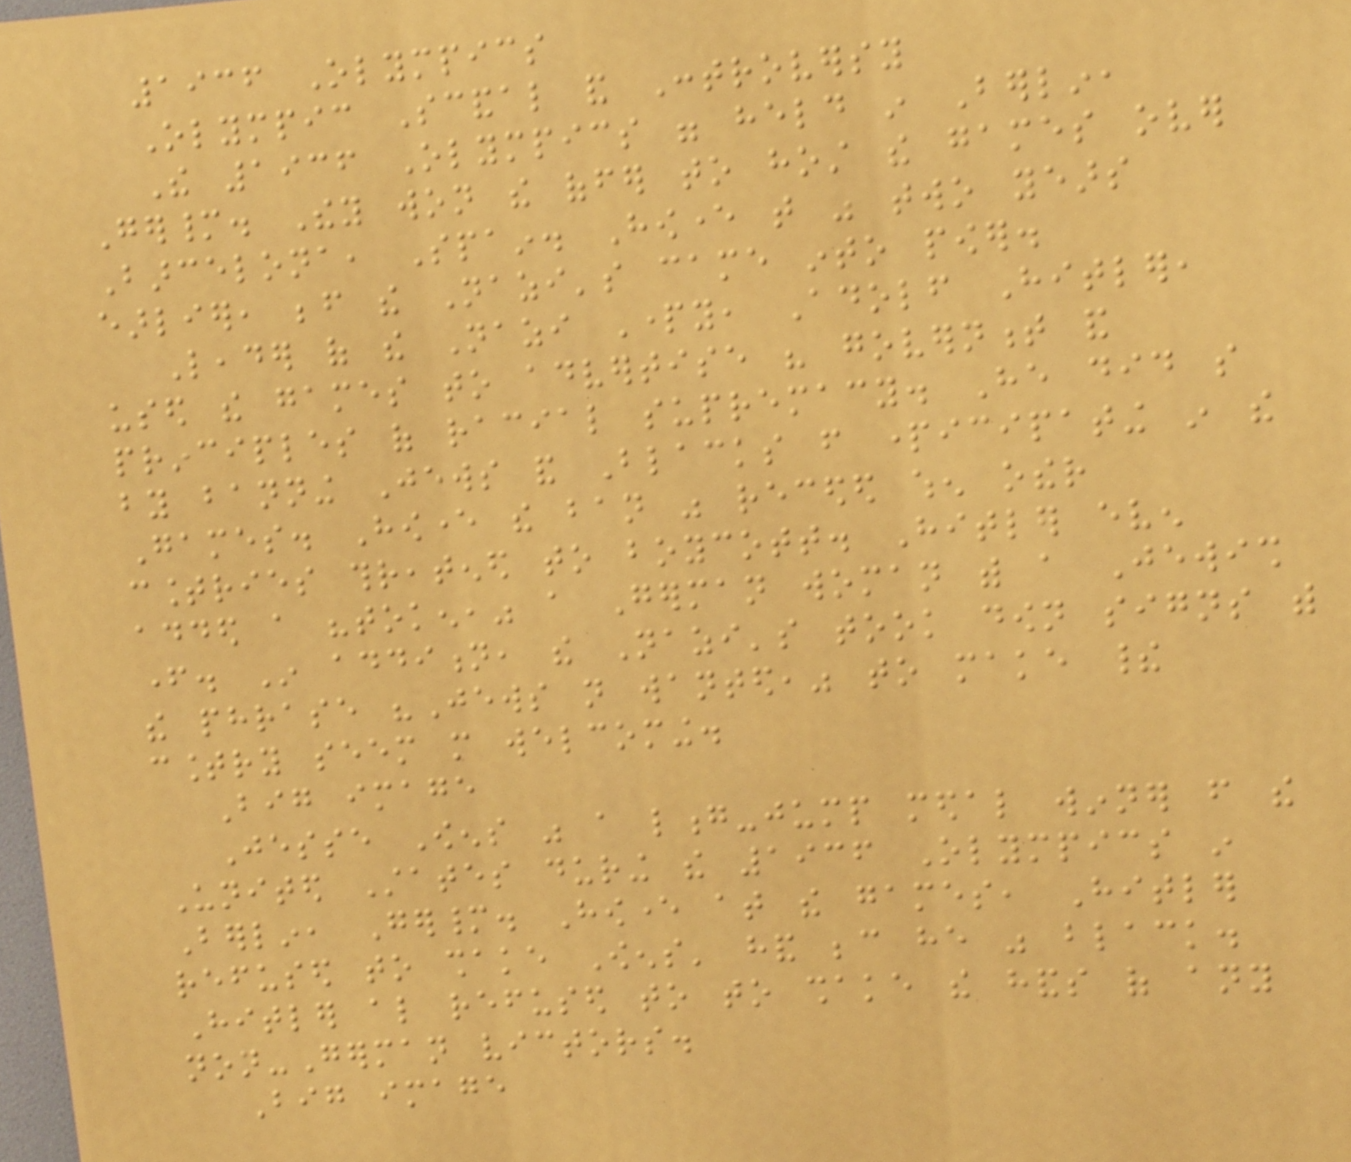1936 Olympics
Olympic Scandal and Controversy
The 1936 Olympics were held in Berlin,
Germany. They won the offer to host the games over
Barcelona, Spain. However that was two years
earlier, before the Nazi's came into power.
Leader of the Nazi Party, Adolf Hitler,
used the games to advertise his government and
principles of racial supremacy. He did so
by banning Jews and Blacks from participating in the
Games. However the ban was receded when other
countries threatened to boycott. Hitler even
added a "token," a German woman with a Jewish
father. In addition, the Nazi's took down signs with
the phrase "Jews not wanted," to make their
country seem more welcoming.
Big image
Jesse Owens was a long-jump medal winner from the
United States during the 1936 Olympics in
Berlin, Germany. However at the games, Hitler
refused to shake Owens' hand because he was black.
Hitler also refused to to shake the hands of any
non-German victors.
Big image
